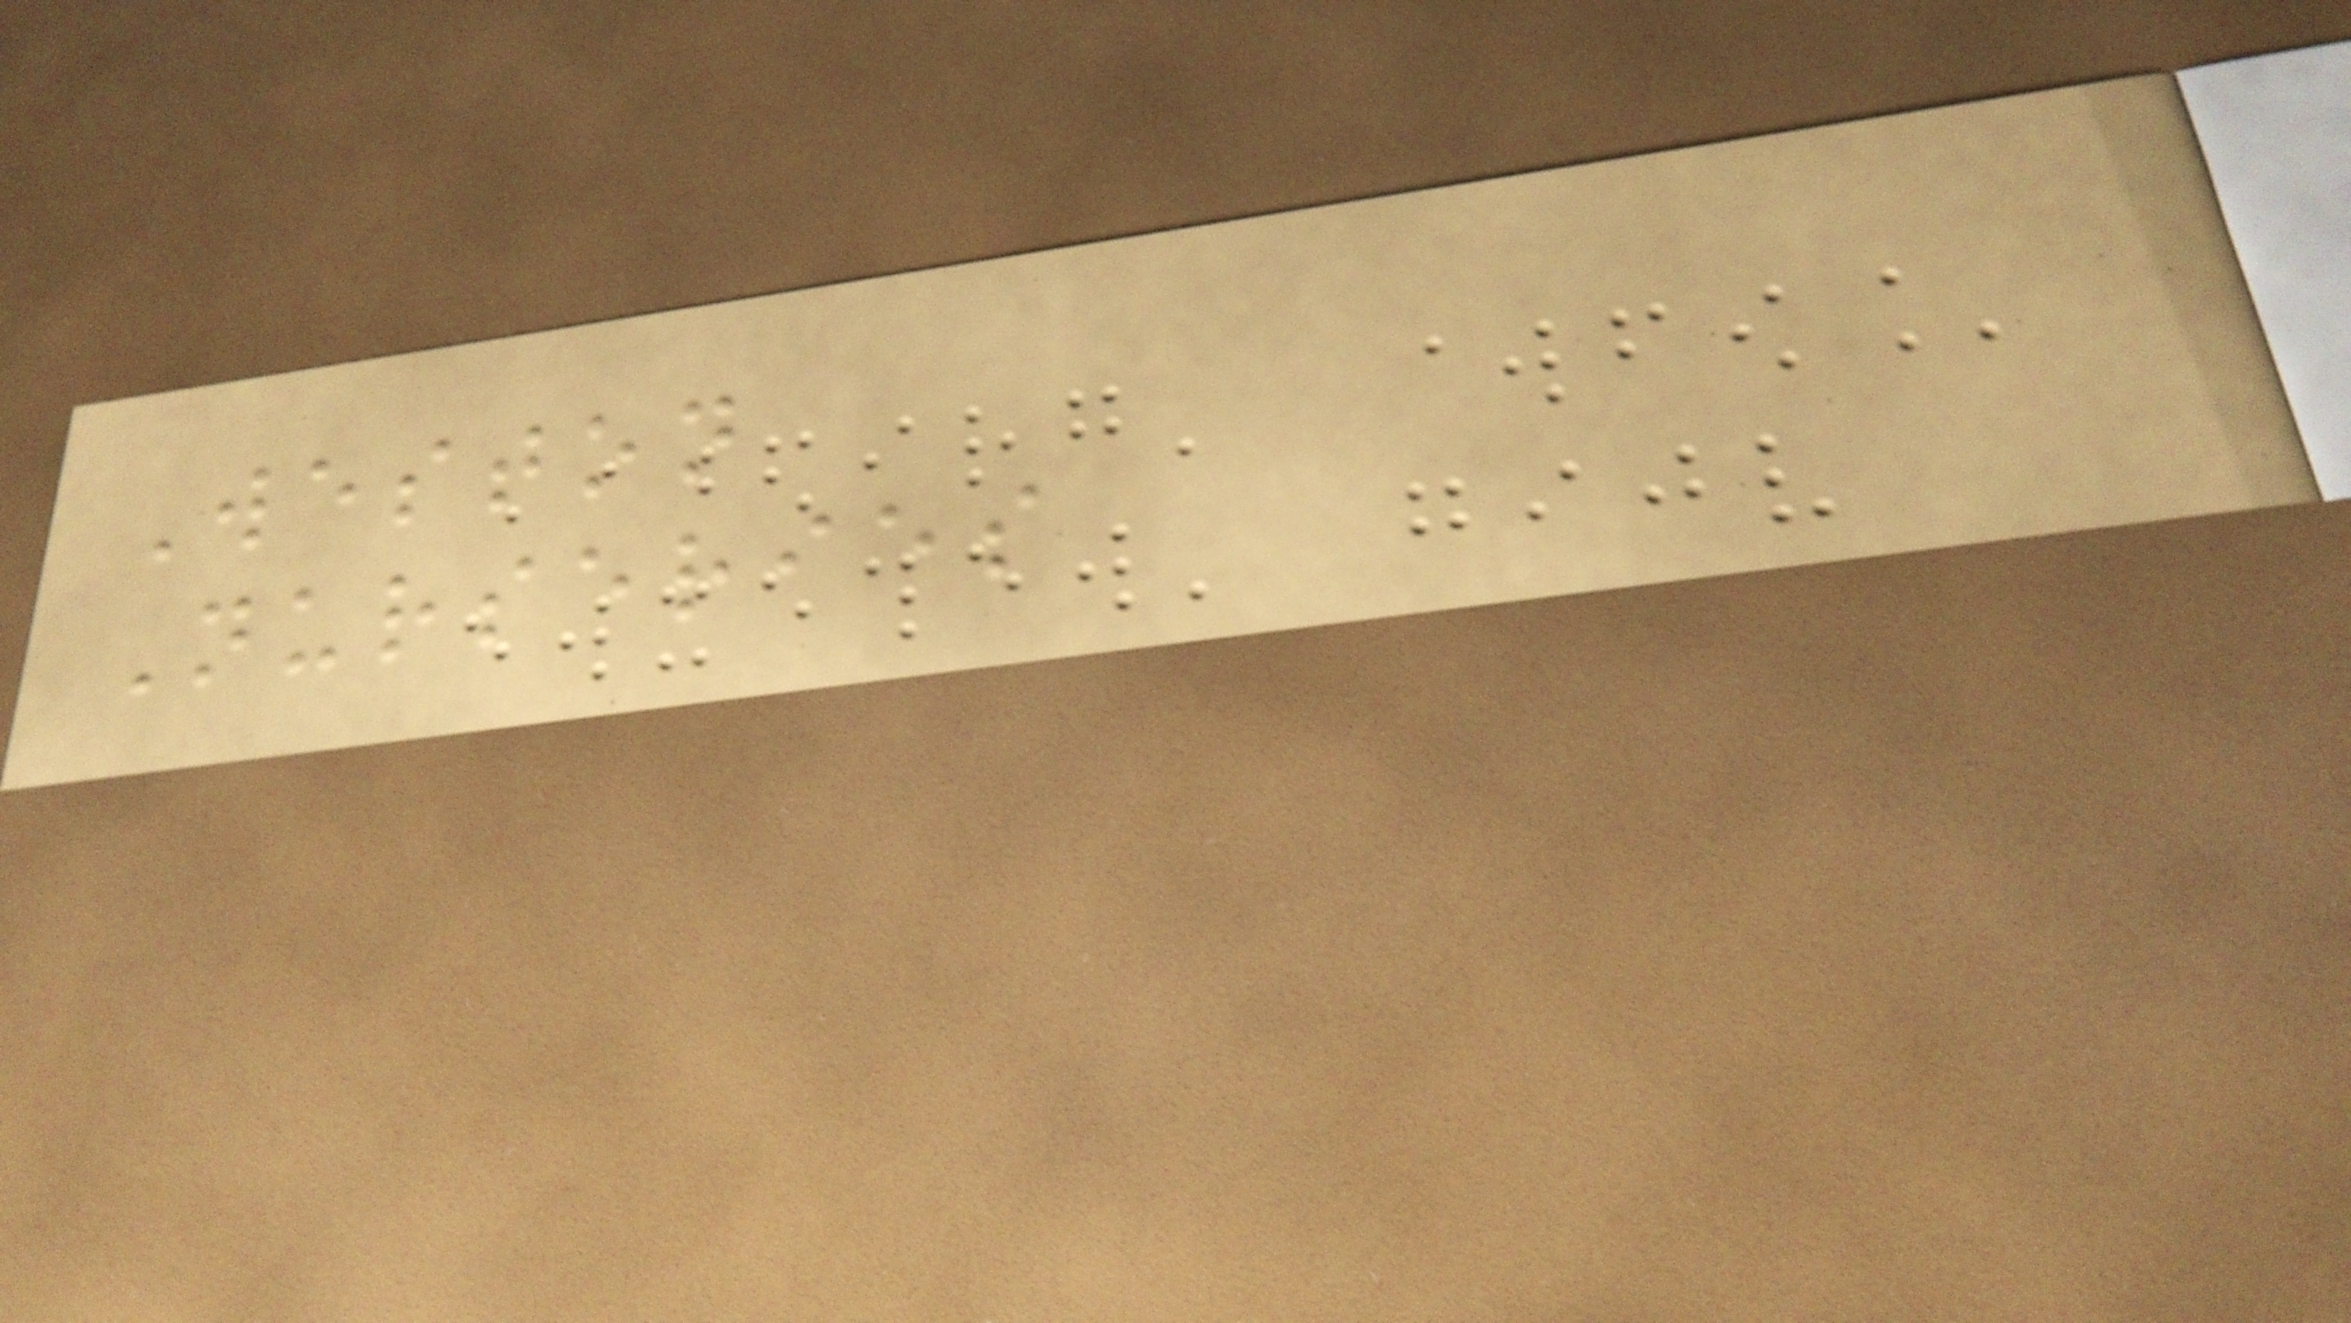Weston
Nurseries
